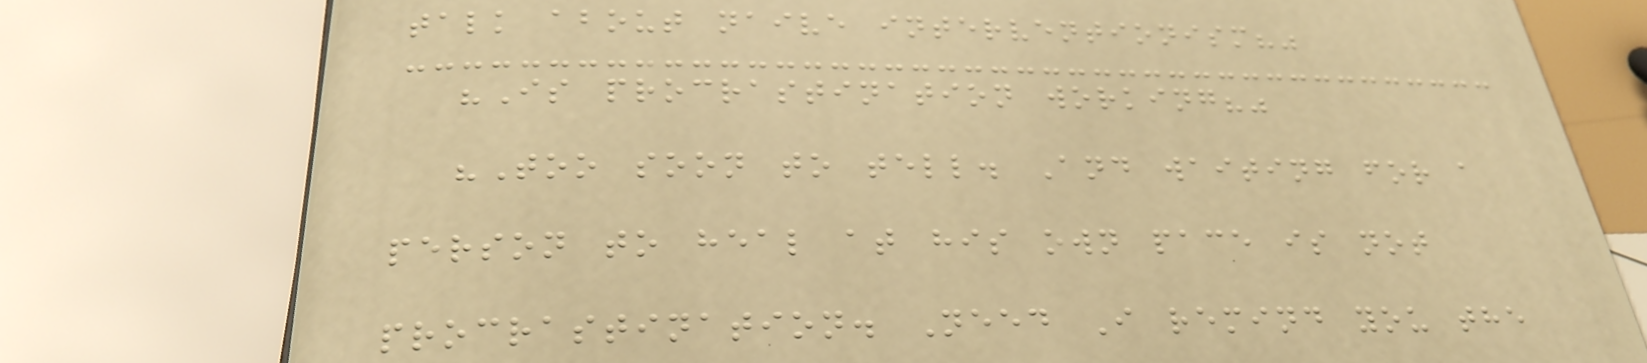talk about naive interventionism?"
"Is procrastination working?"
"Too soon to tell. And waiting for a
person to heal at his own pace is not
procrastination. Need I remind you the
